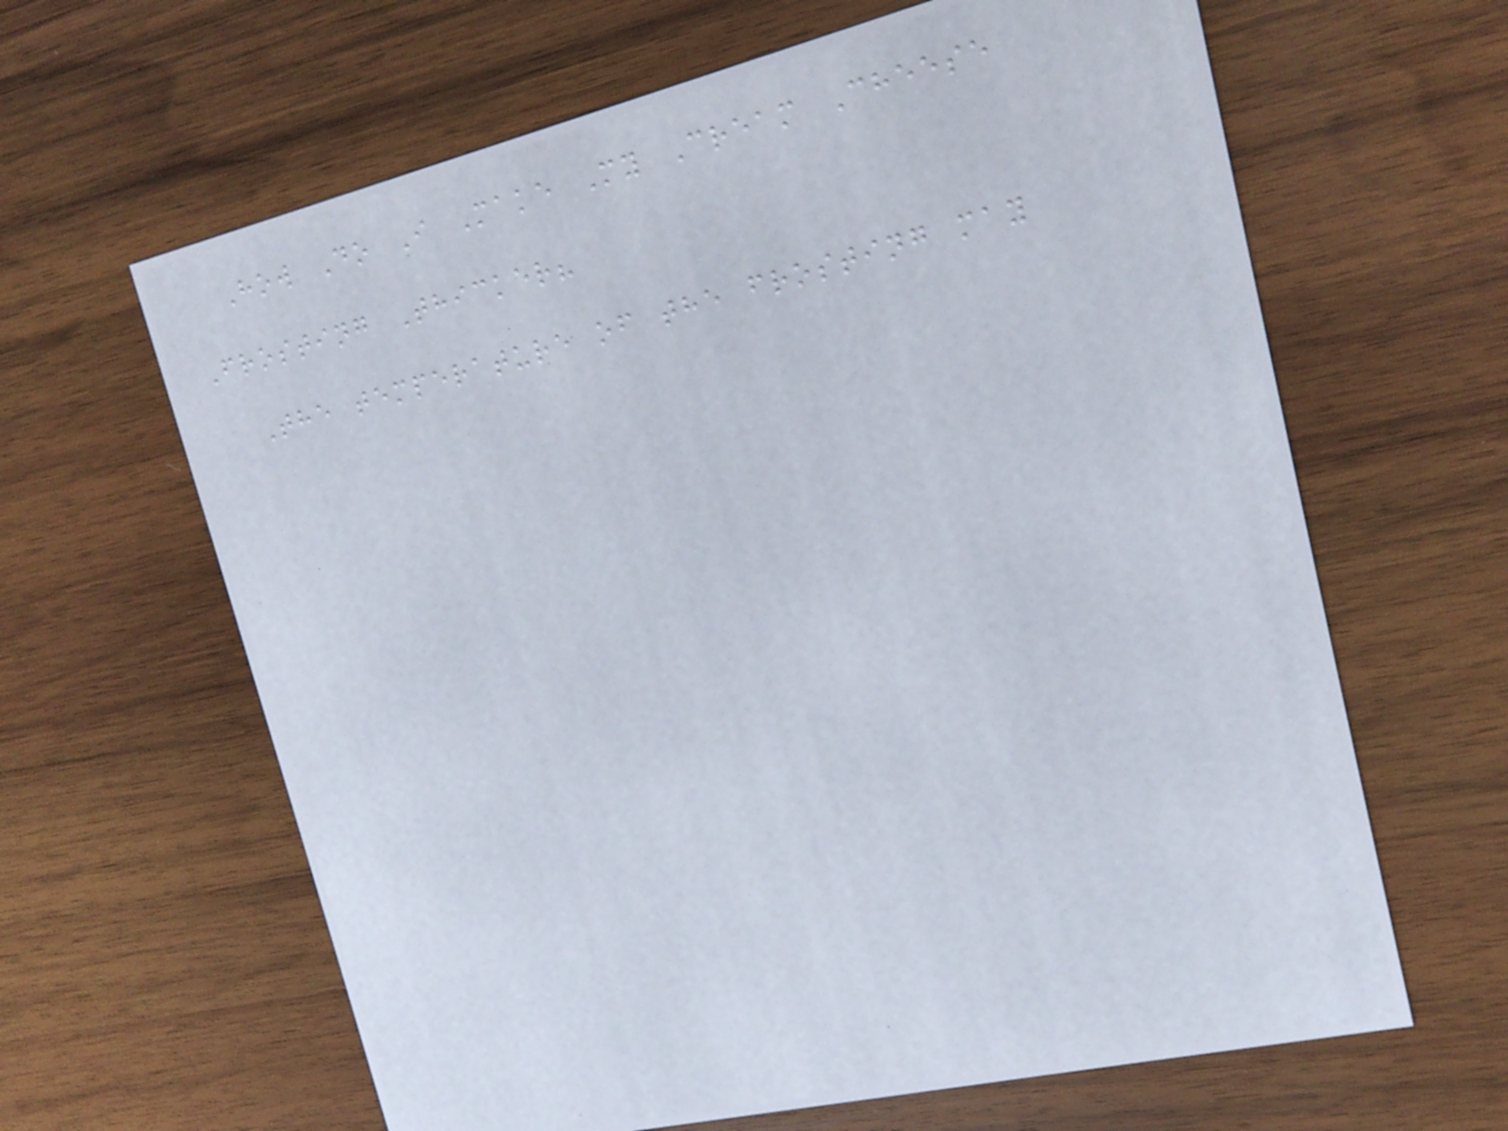How Do I Make My Cream Cheese
Frosting Thicker?
The temperature of the frosting may
